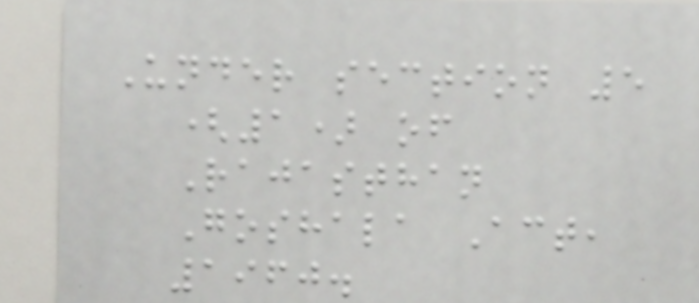Under section 5
(1) of
Rajasthan
Goshala Act,
1960.
